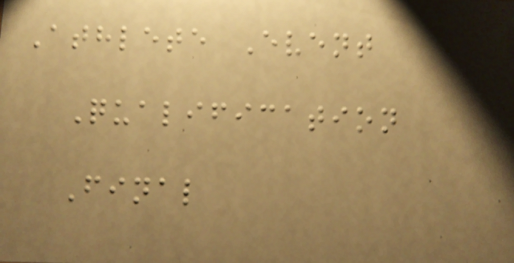Athlete Event
Qualification
Final
